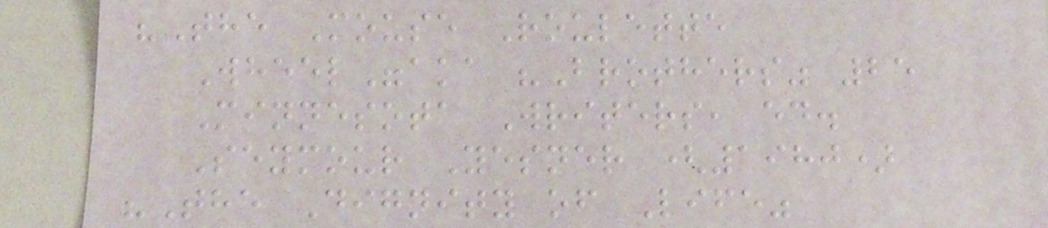"The Mouse Roulette
Wheel"aka "Brothers" 25
Minnesota Writers, ed.
Seymour Yesner (1980)
"The Dignity of Life"
